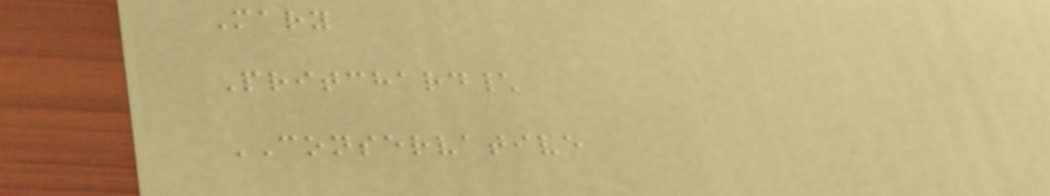Mary
Pritchard\
CONSERVATIVE
